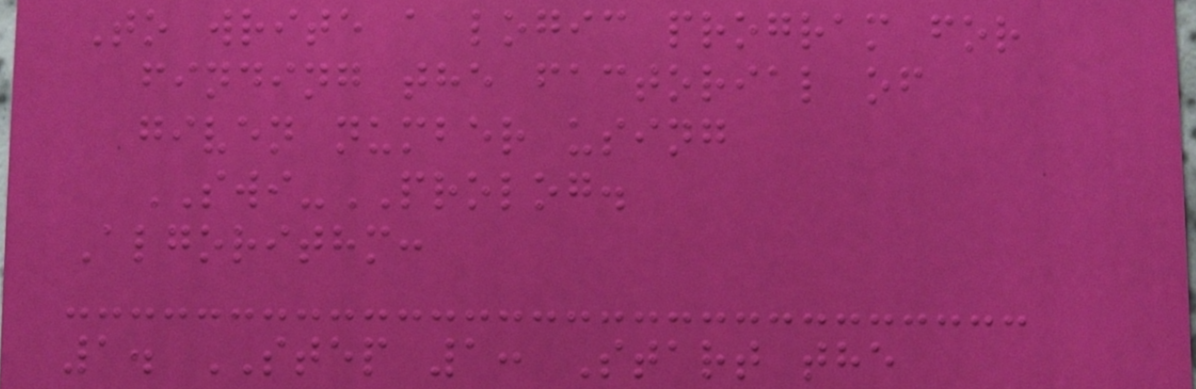To write a logic program for
finding the factorial of
given number using
SWI-PROLOG.
Algorithm:
1. STEP 1: Start the
